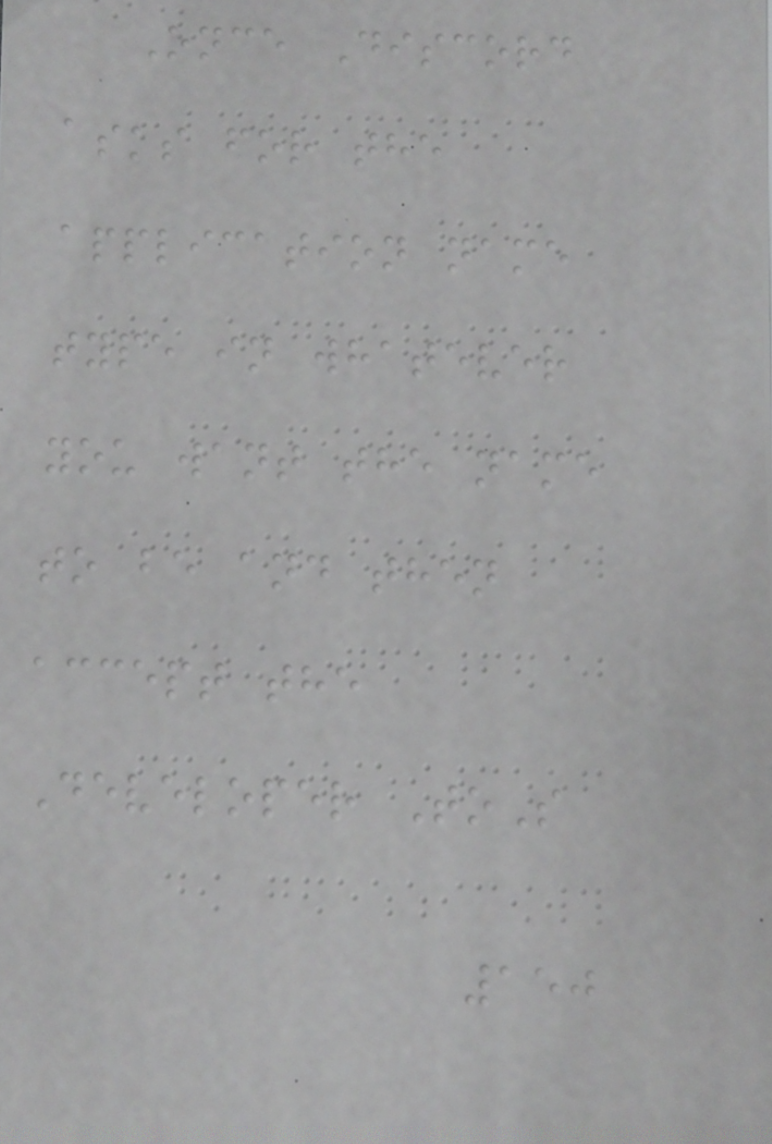Once Discord
asks for the
application name
type in whatever
you want the name
to be and then
accept the
Developer ToS
150
